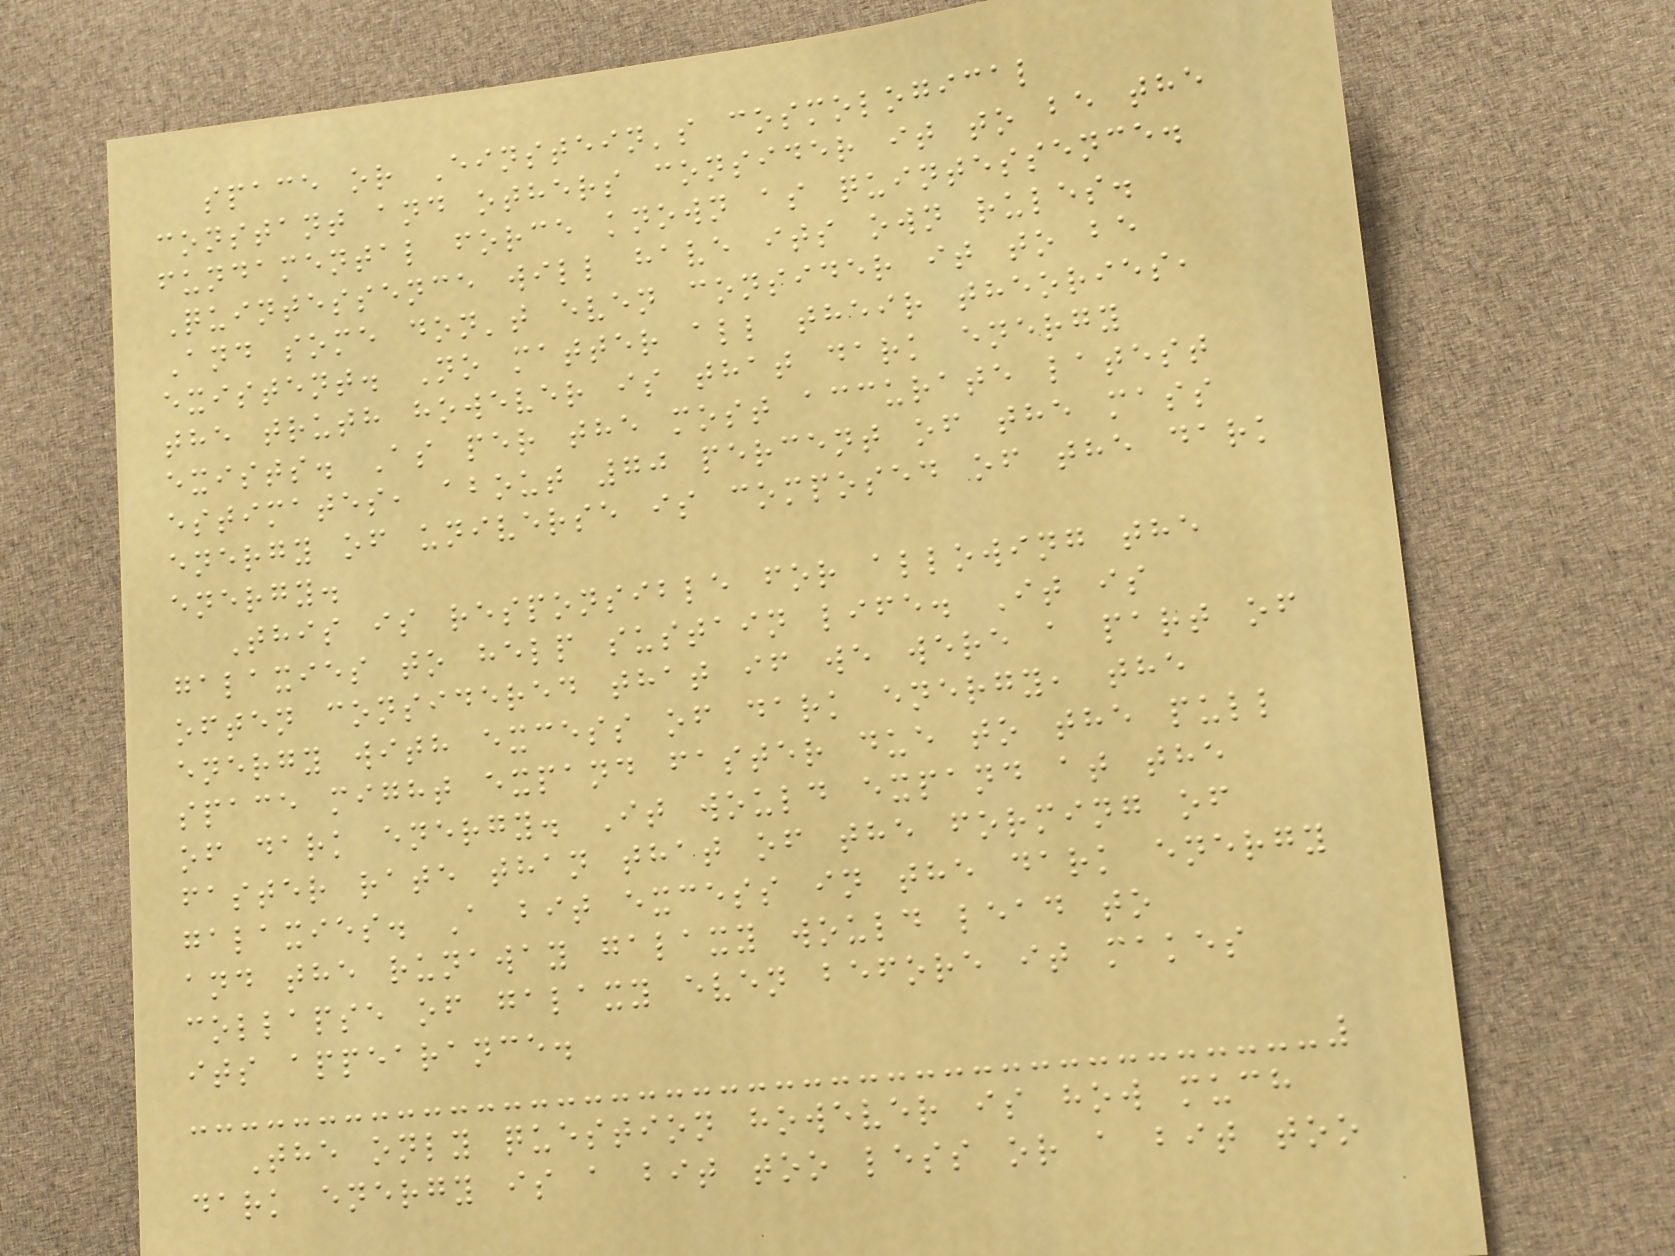space or Einstein's cosmological
constant and others consider it to be the
fundamental force known as quintessence.
Quintessence will have its own rules.
And some don't even consider it to be
existent. No matter all their theories,
the truth however is that dark energy
exists. As per the most accurate latest
estimates, about 70 percent of the mass
energy of universe is composed of the dark
energy.
This is responsible for allowing the
galaxies to help sustain life. It is
often considered that if we were a part of
energy with excess of dark energy, the
space might expand faster due to the pull
of dark energy. It would expand at the
faster rate than that of the forming of
galaxies. A bit excess in the dark energy
and the runaway galaxy would lead to
collapse of galaxy even before it makes
its appearance.
The only question however is how much
dark energy is a bit too less or a bit too
